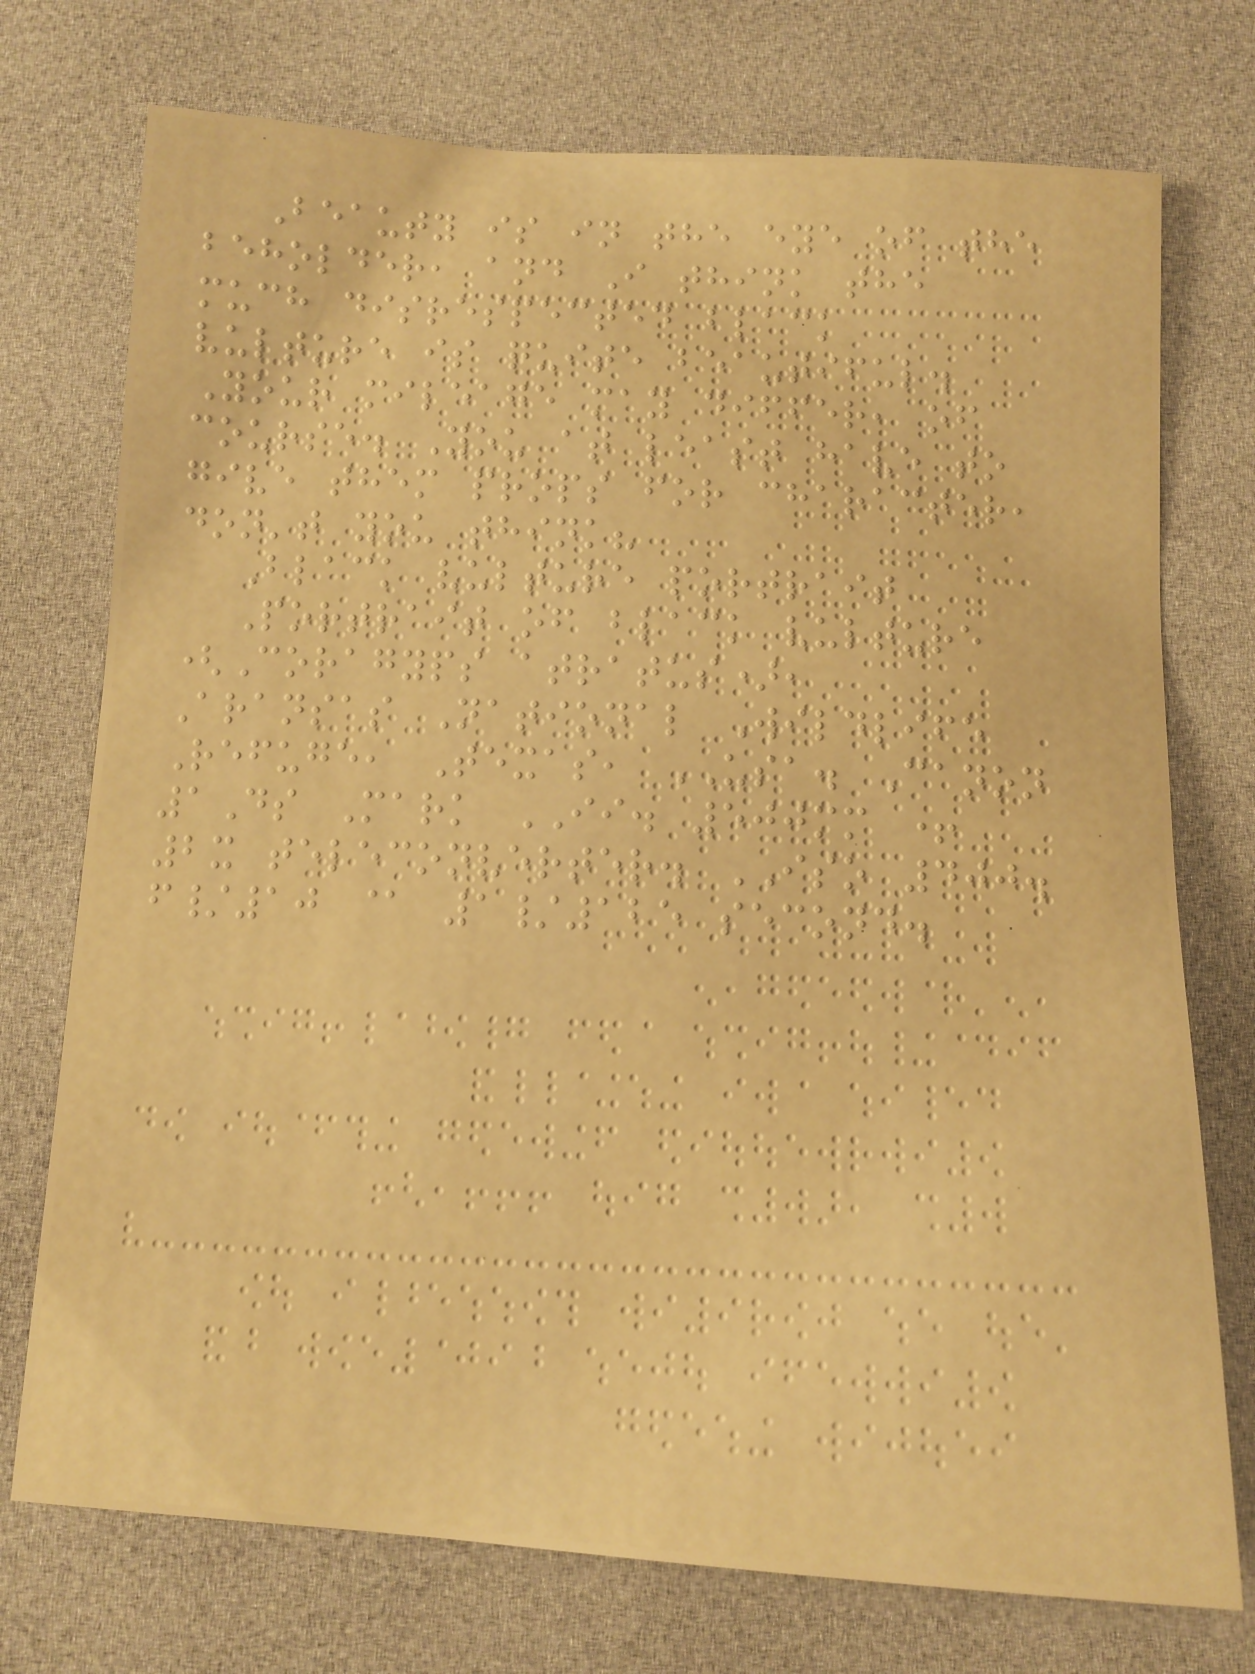Beauty is in the eye of the
beholder, and I think the
much disrespected black
vulture is quite beautiful.
Your mileage may differ, of
course. You at least have to
give them props for character,
don't you think?
Black vulture portrait
Portrait of black vulture
(Coragyps atratus),
Aransas National Wildlife
Refuge, Texas, USA. Canon
1Ds Mark II. 500mm +
2x teleconverter. ISO 400.
f/10 @ 1/125 second.
